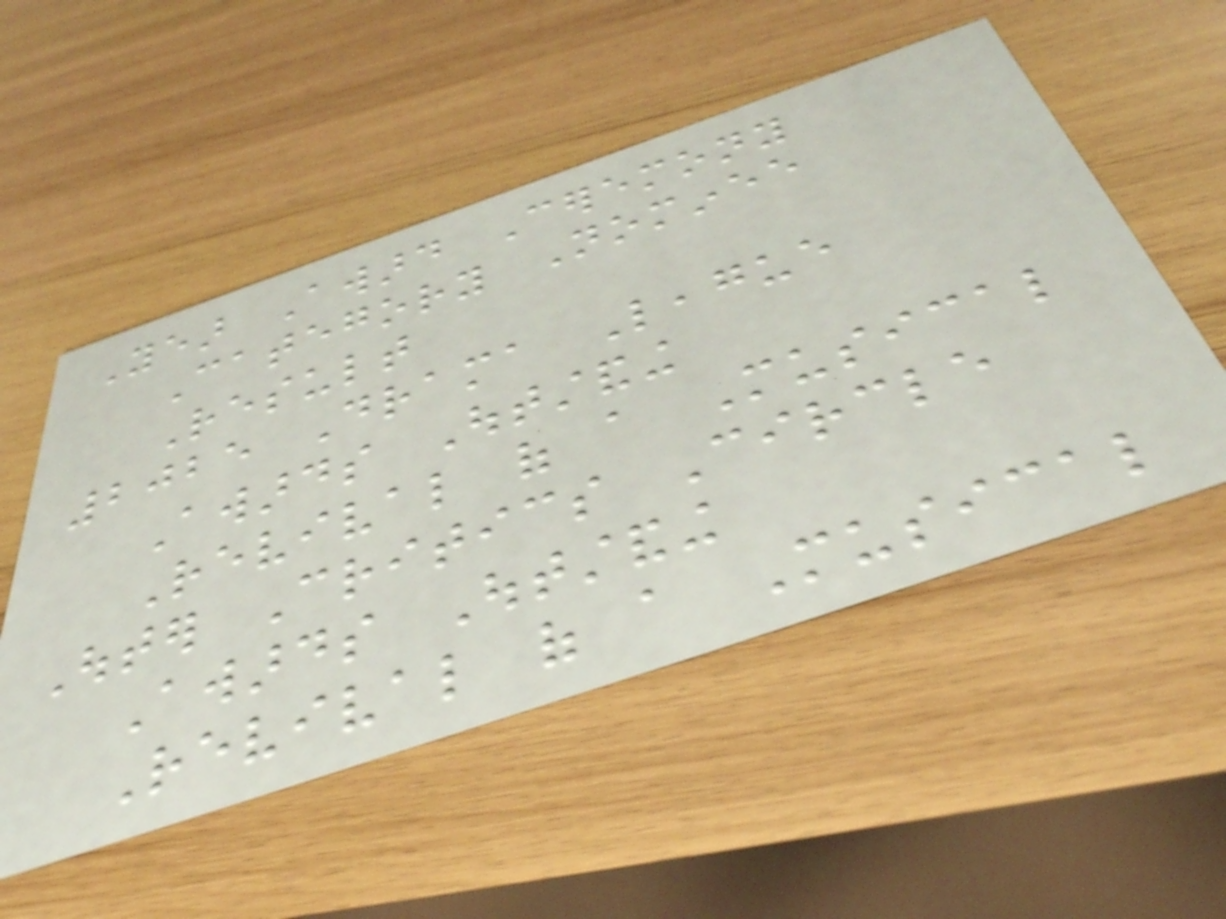Year Award Ceremony
Category Nominee
Result
2025 Drama League
Awards Outstanding
Revival of a Musical
Outer Critics Circle
Awards Outstanding
Revival of a Musical
